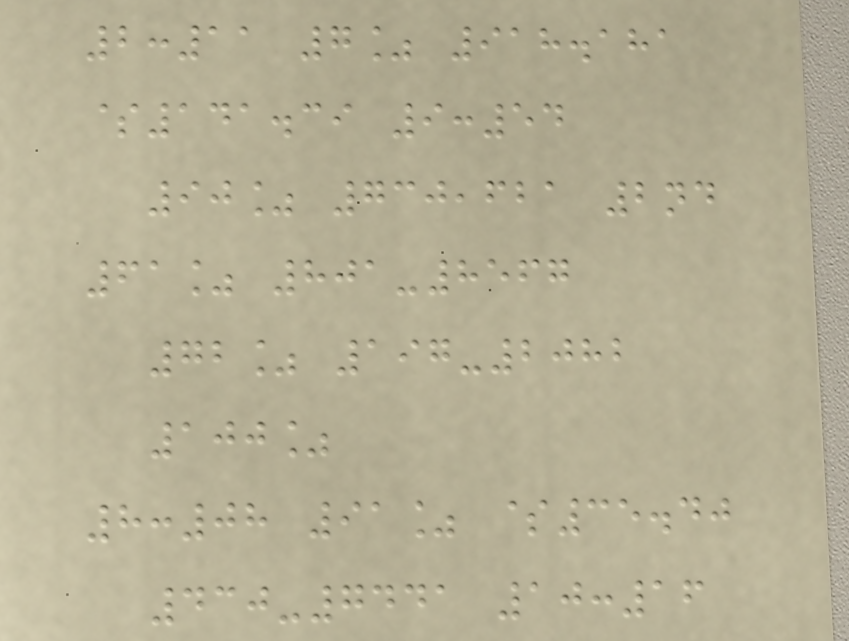2:11 7% 918.181
$141.39 9:54
90% 730,621 2nd
61% 801-8567
72% 197-2082
100%
8:08 91% $35.40
430-7441 10:16
